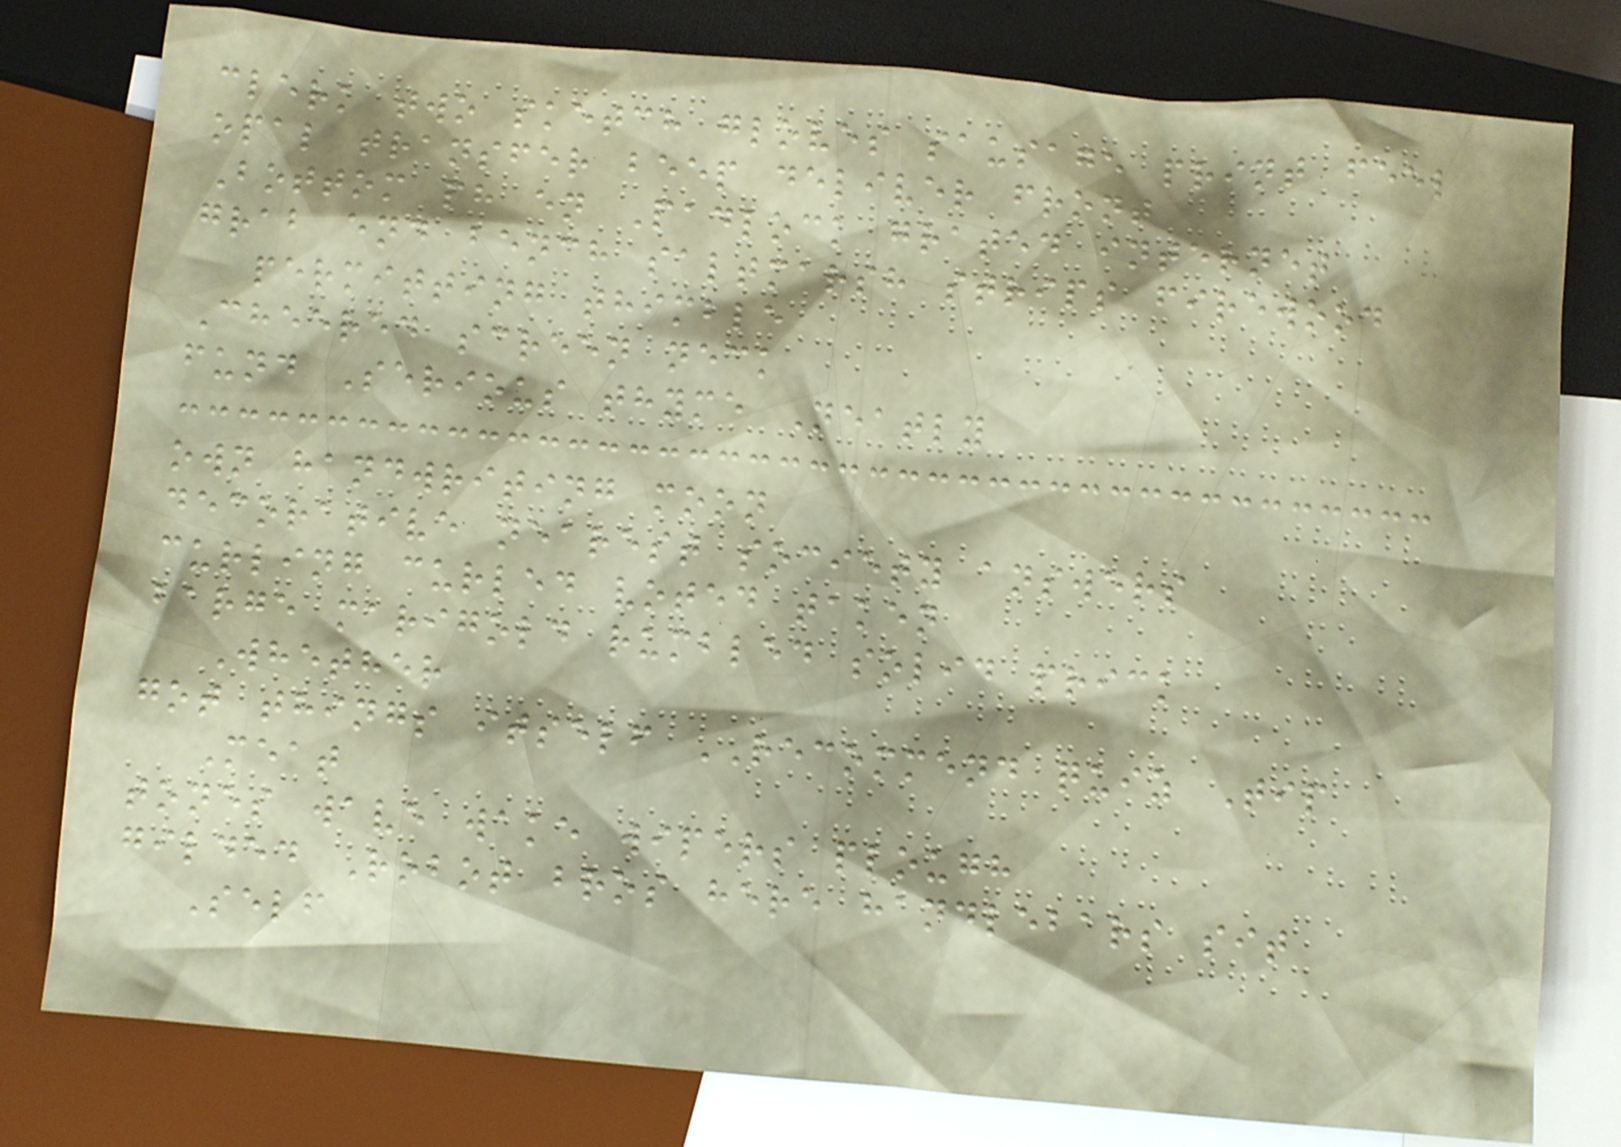clerk two sketch gloves sausage print feel
opal transfer beep deliver front
Bottom ph en Padlock grated internet
grab end bench saltmarsh strips firewood
permitting thimble
Cheered screen neck
fund Serious thyme Neatly
own handwriting moon
decorative nearest society answers
curling curled voted taken
barge marigold rumbled solid prick
Whether
got things itself RECOMMEND quiz Tip
Meat
tones wave wake wipers plough
gilded Robot bros here handlebars sit
Self
